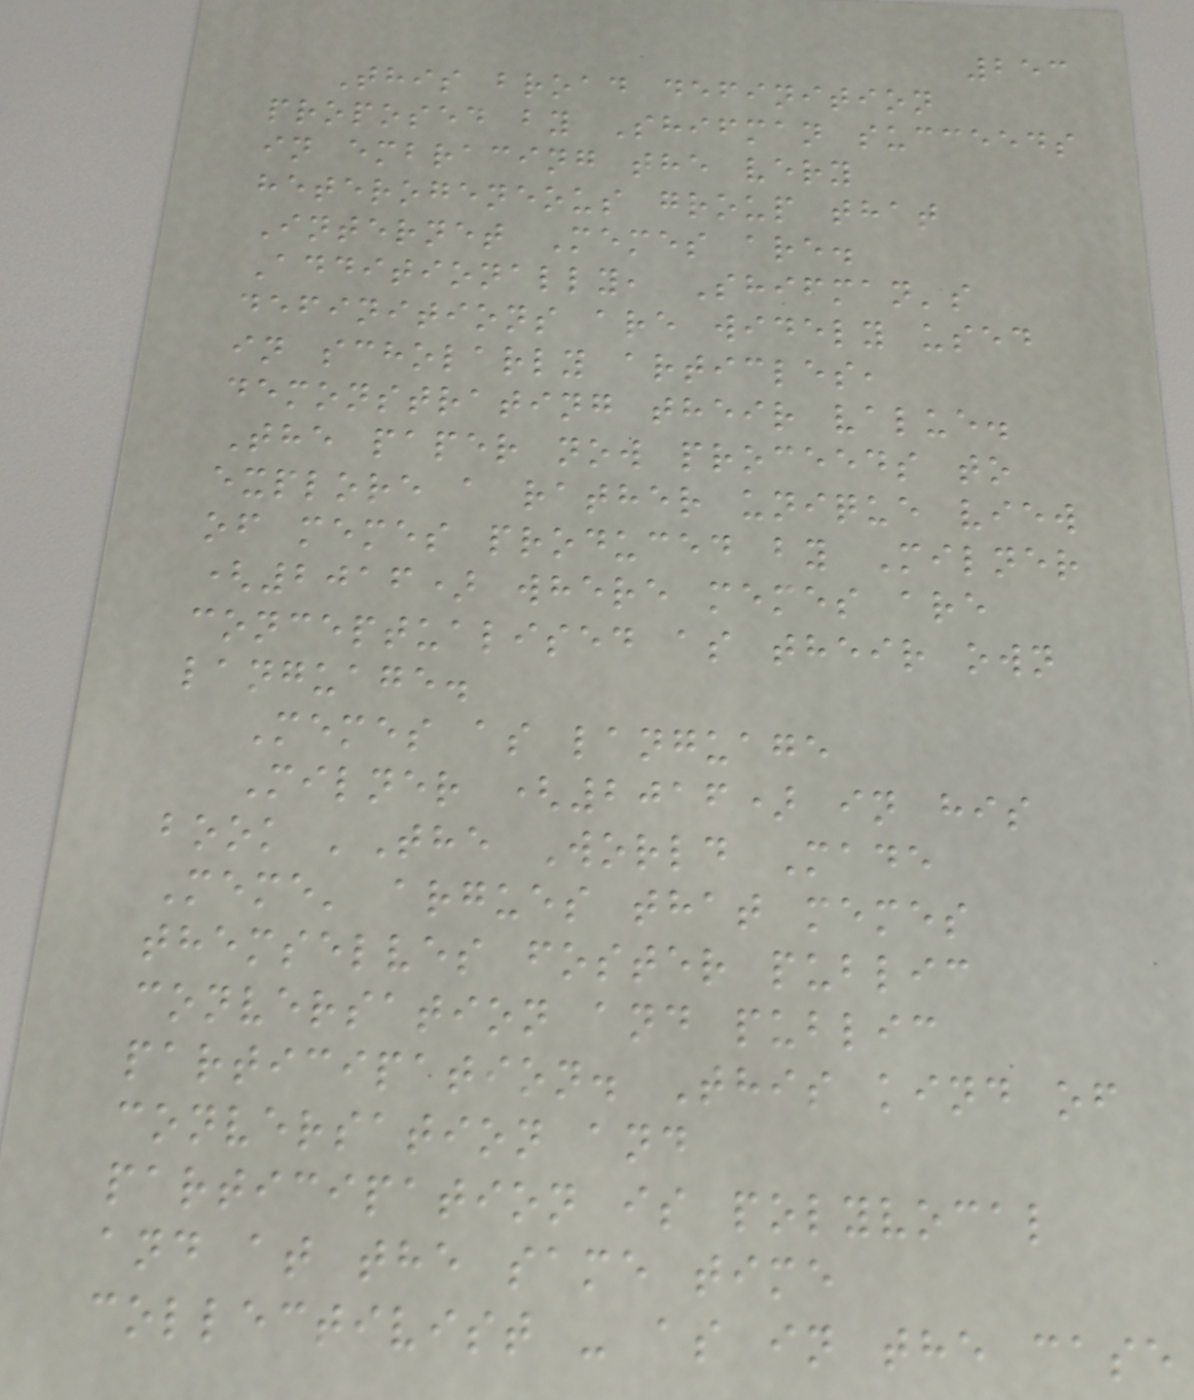253
This broad definition
proposed by Shifman succeeds
in embracing the very
heterogeneous group that
Internet Memes are.
Additionally, Shifman's
definitions are widely used
in scholarly articles,
demonstrating their value.
The paper now proceeds to
explore a rather unique view
of memes produced by Milner
(2016) where memes are
conceptualised as their own
language.
Memes as language
Milner (2016) in his
book 'The World Made
Meme' argues that memes
themselves foster public
conversation and public
participation. This kind of
conversation and
participation is polyvocal
and at the same time
collectivist - as in the case
